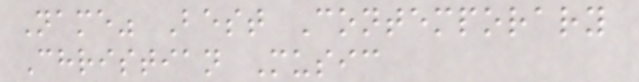Name" Best Contemporary
Christian Music
